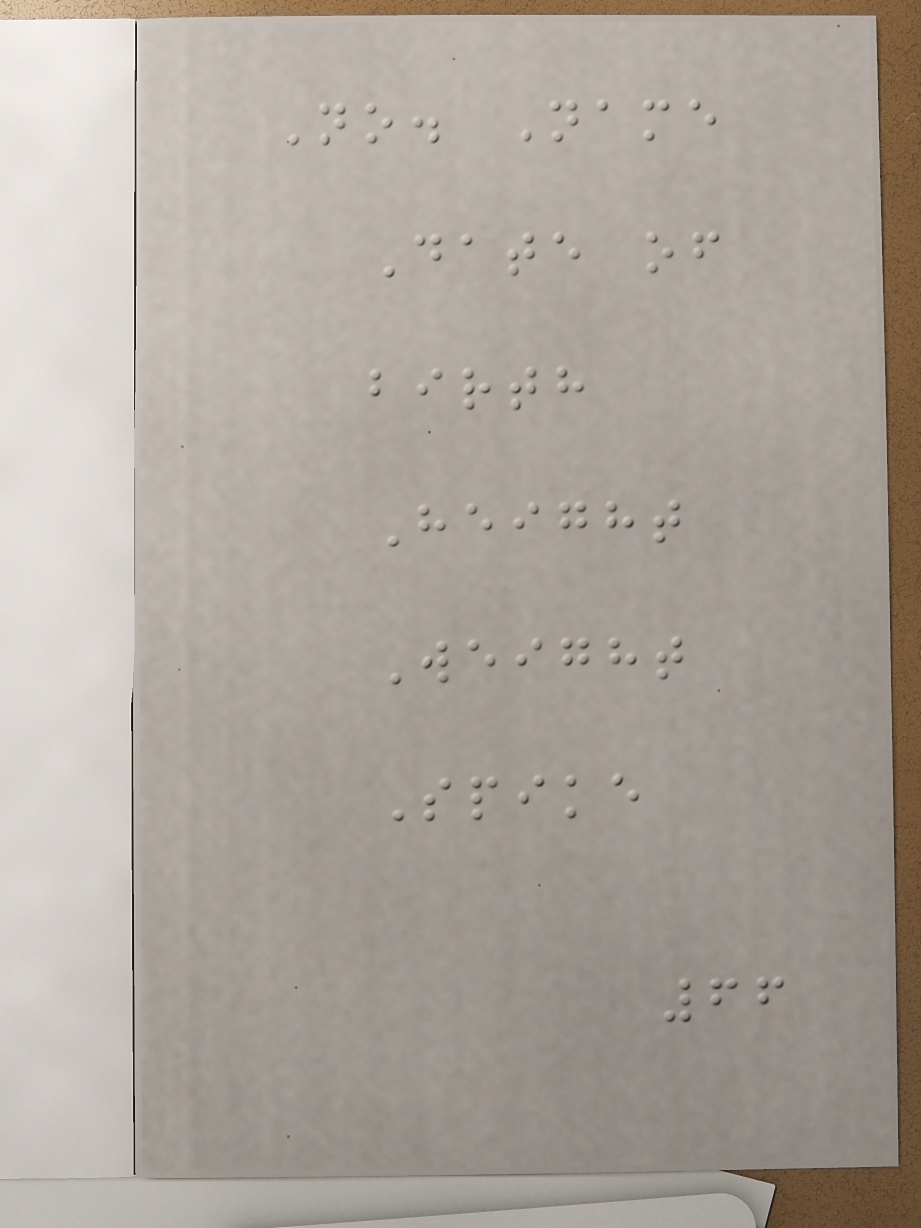No. Name
Date of
birth
Height
Weight
Spike
66
